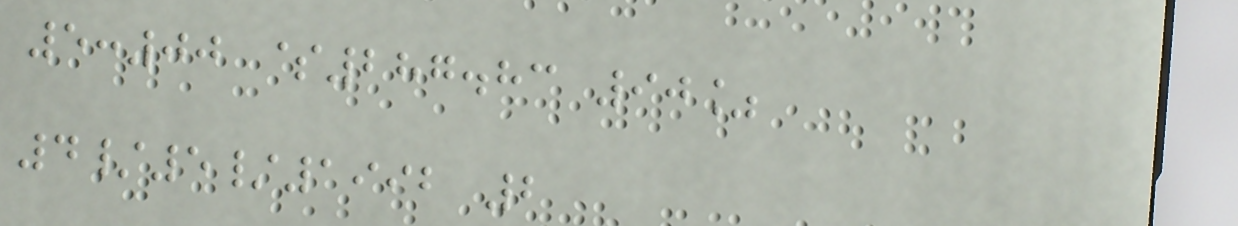5:00 $287.83 90%
4/5/1992 2
